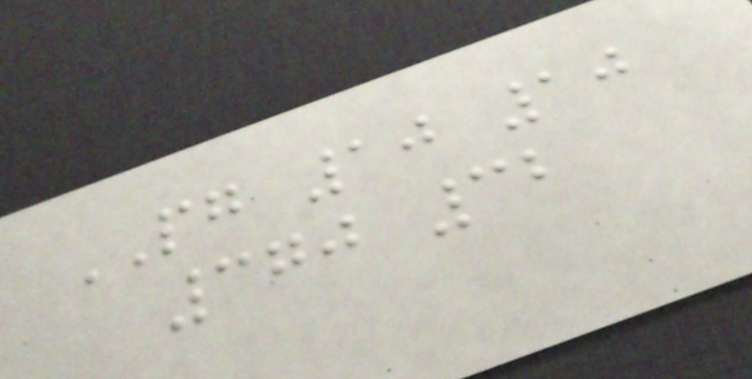PG 10 10
370 32
